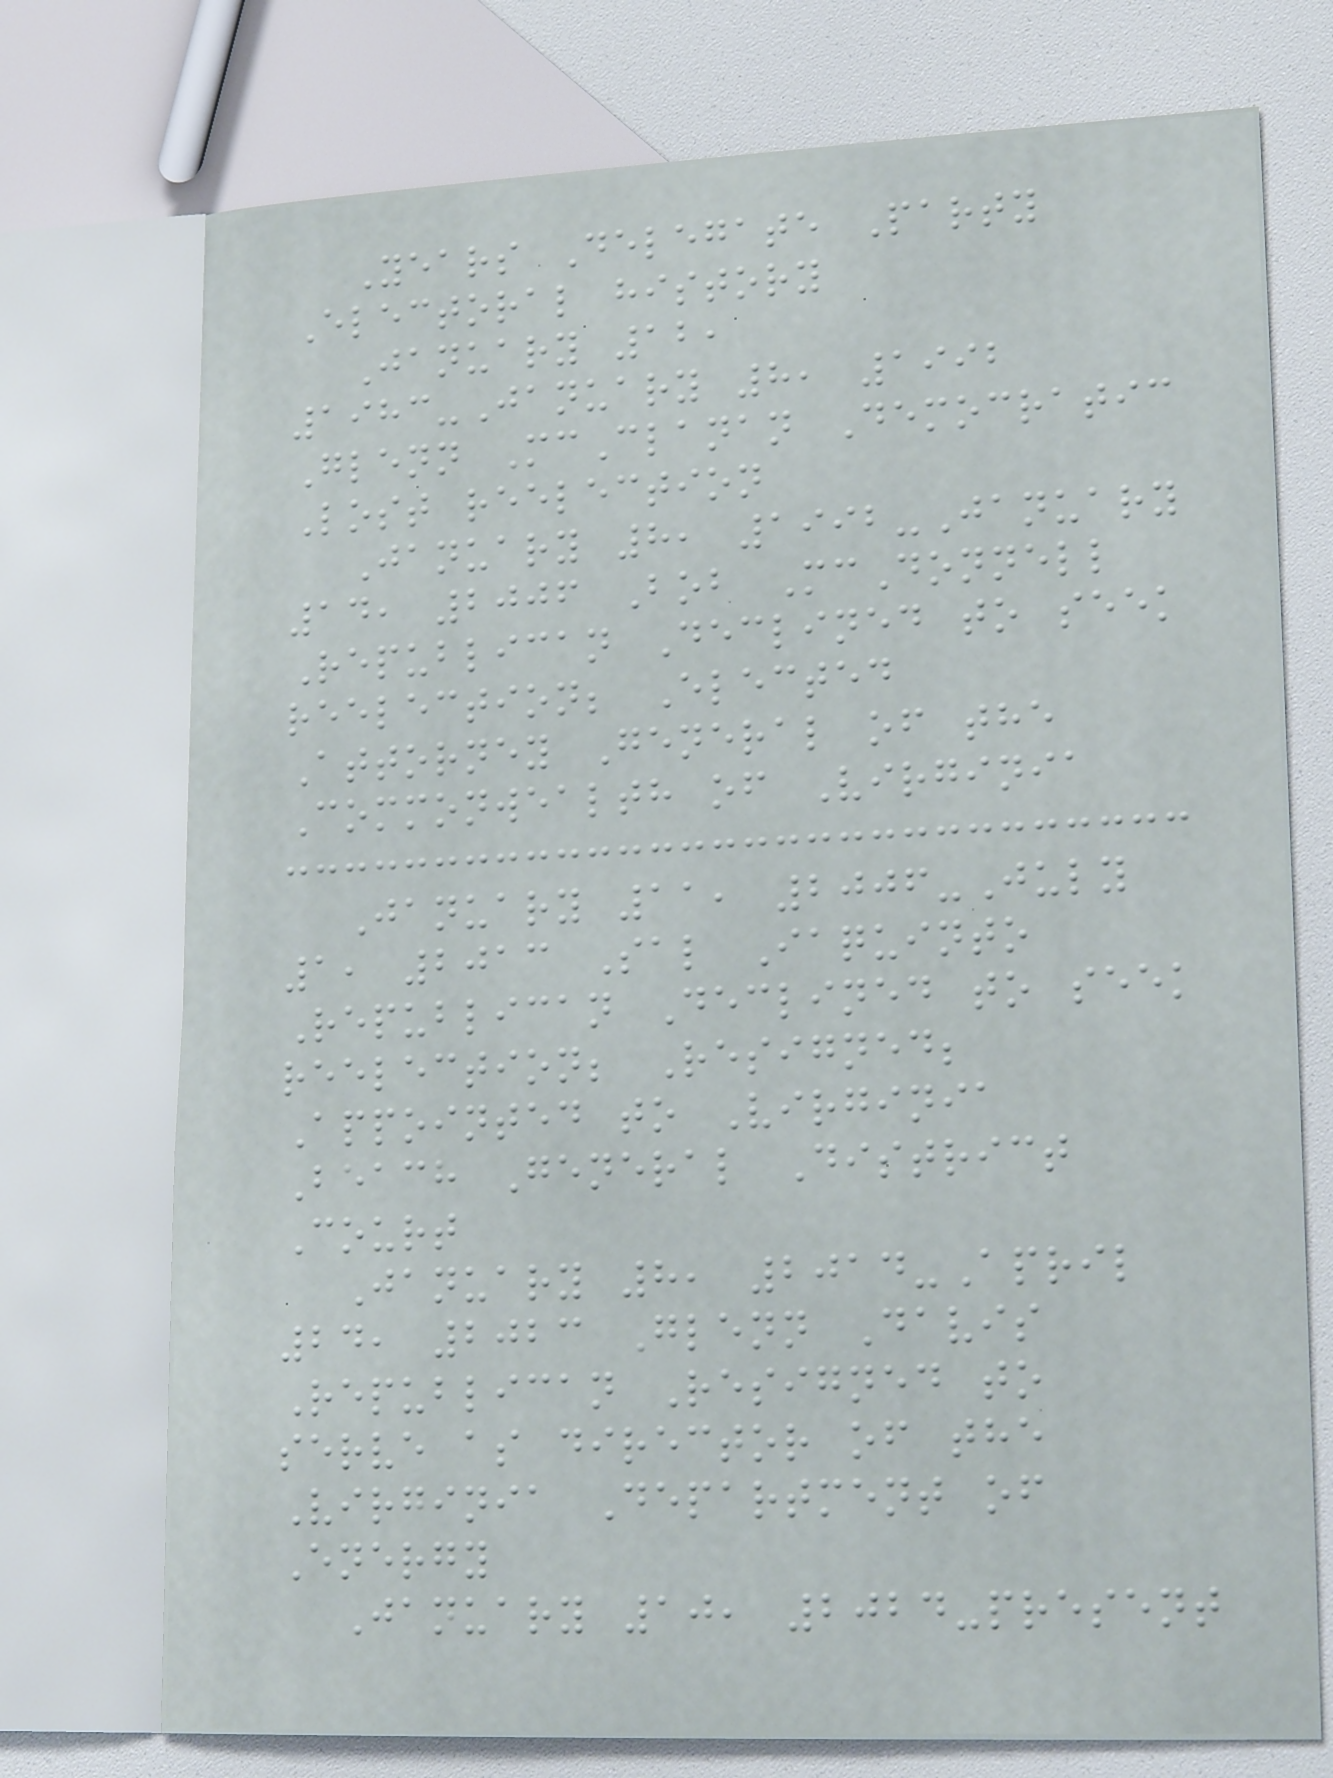Years Delegate Party
Electoral history
January 12,
1983-January 8, 1992
Glenn McClanan Democratic
Lost reelection
January 8, 1992-January
14, 2006 Bob McDonnell
Republican Declined to seek
reelection; Elected
Attorney General of the
Commonwealth of Virginia
January 11, 2006-July
1, 2013 Sal Iaquinto
Republican Declined to seek
reelection; Resigned;
Appointed to Virginia
Beach General District
Court
January 8, 2014-April
24, 2023 Glenn Davis
Republican Resigned to
serve as director of the
Virginia Department of
Energy
January 10, 2024-present
